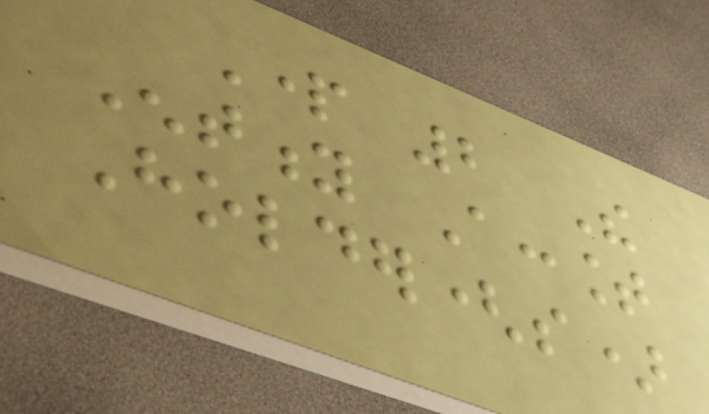Part 2 The
Entity Account
Holder(s)
